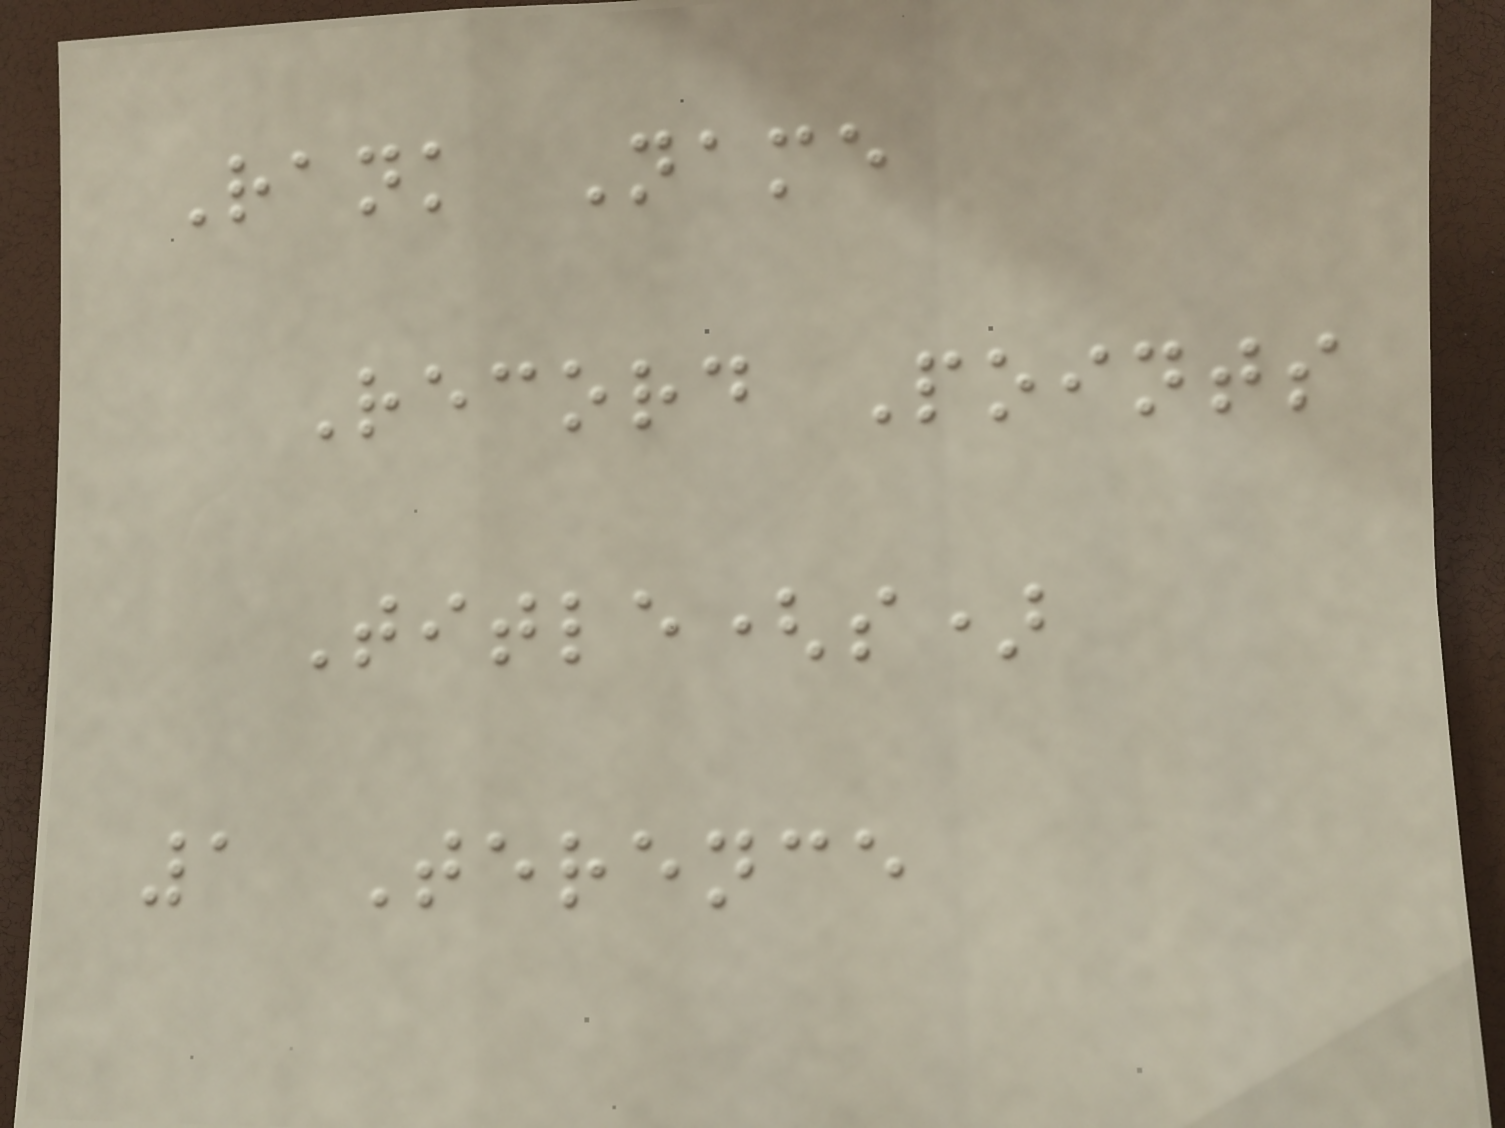Rank Name
Record Points
Title(s)
1 Terence
